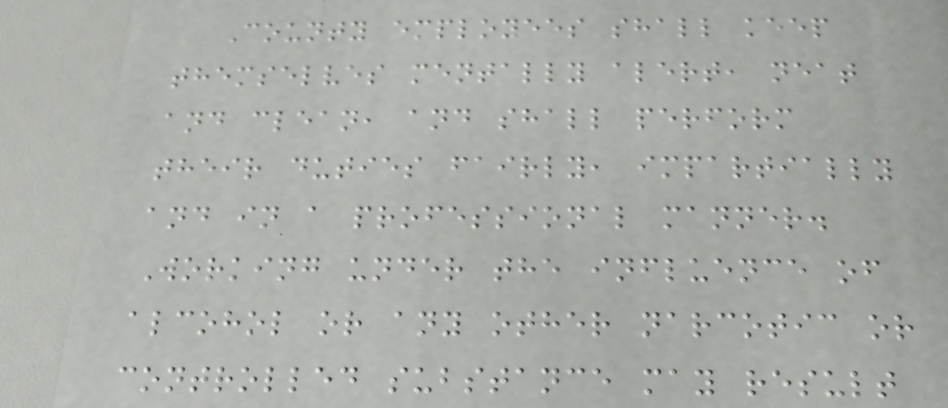County employees shall keep
themselves mentally alert, neat
and clean, and shall perform
their duties fairly, impartially
and in a professional manner.
Working under the influence of
alcohol or any other narcotic or
controlled substance may result
